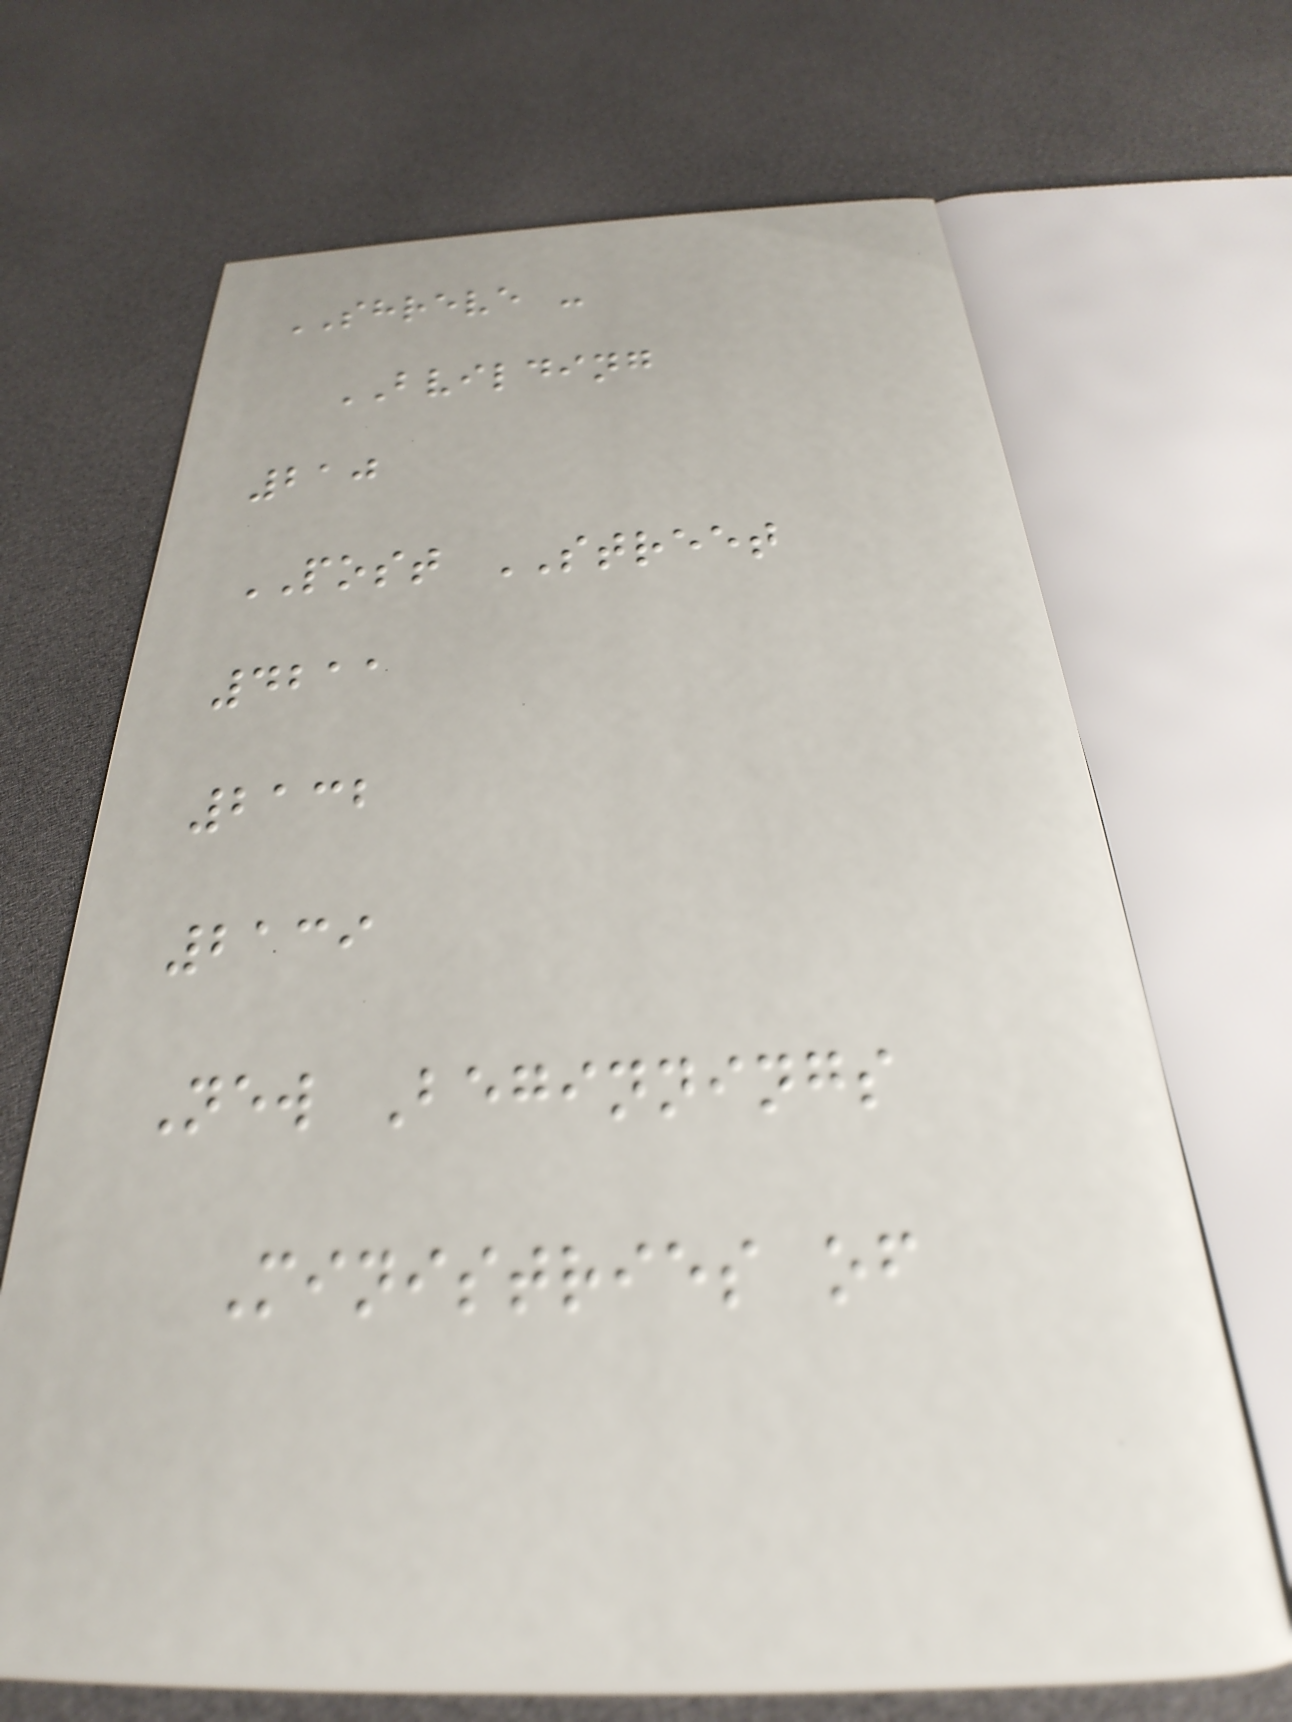SHREVE -
BVILDING
210
POST STREET
4211
2132
2139
New Beginnings
Ministries of
